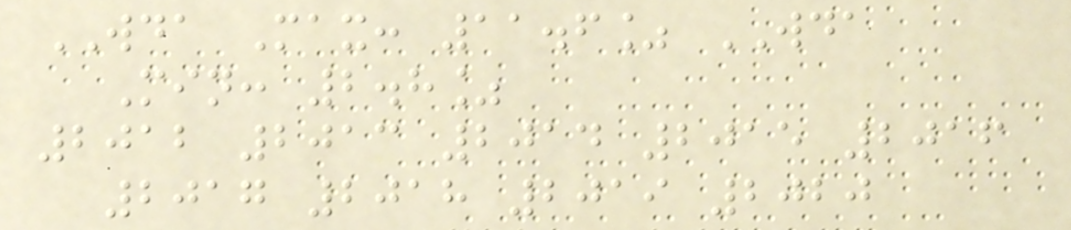WDA Max: 11.6% WDA
Min: 2.8%
2012 2013 2014 2015 2016
2017 2018 2019 2020
